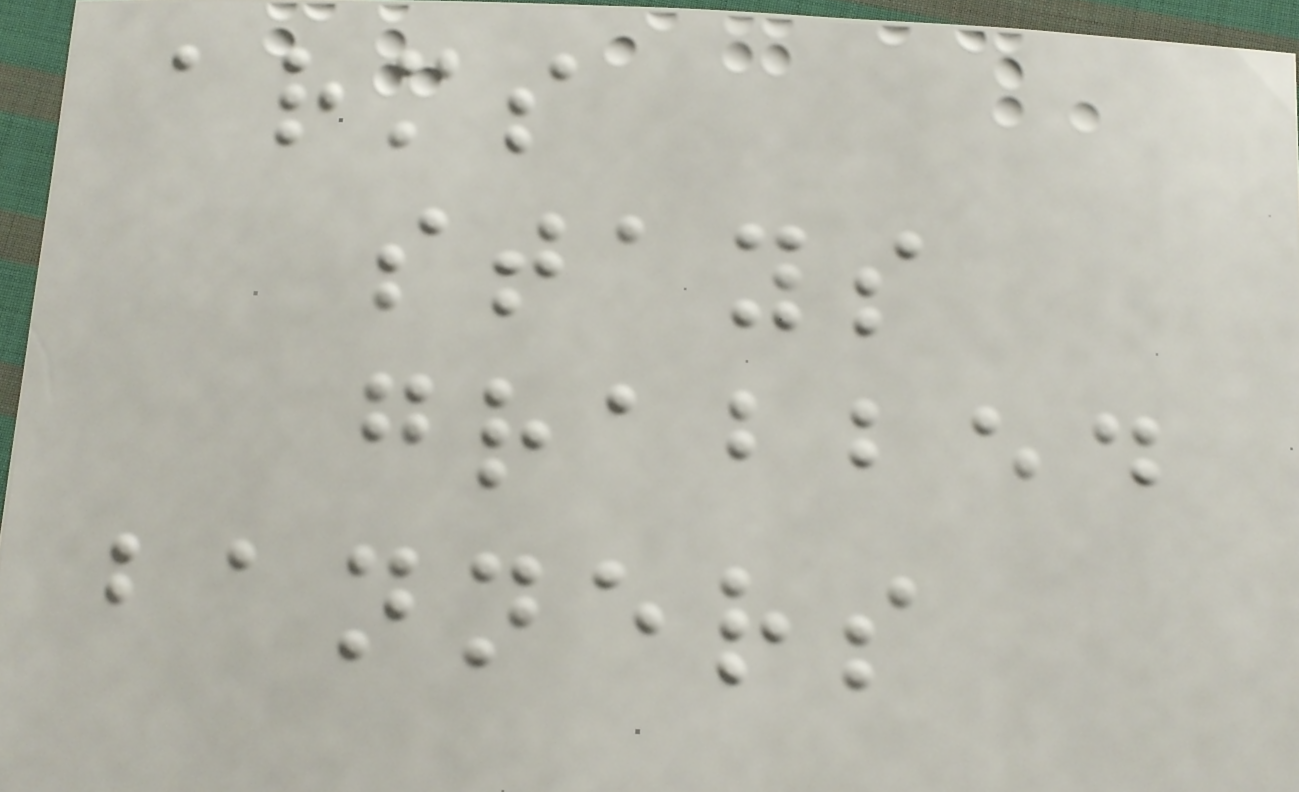arms
stays
grabbed
banners
